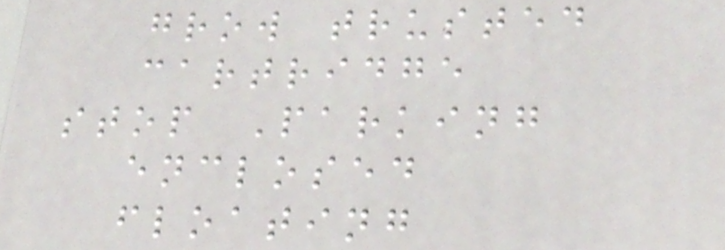grow trusted
cartridge
stop Parking
enclosed
floating
